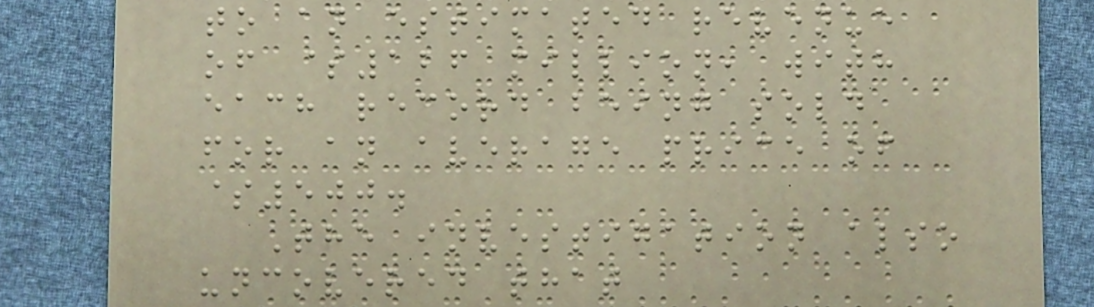to an estimated revenue
of $126 million, with
each record being sold
for an average price of
$500.
The investigation also
uncovered that
